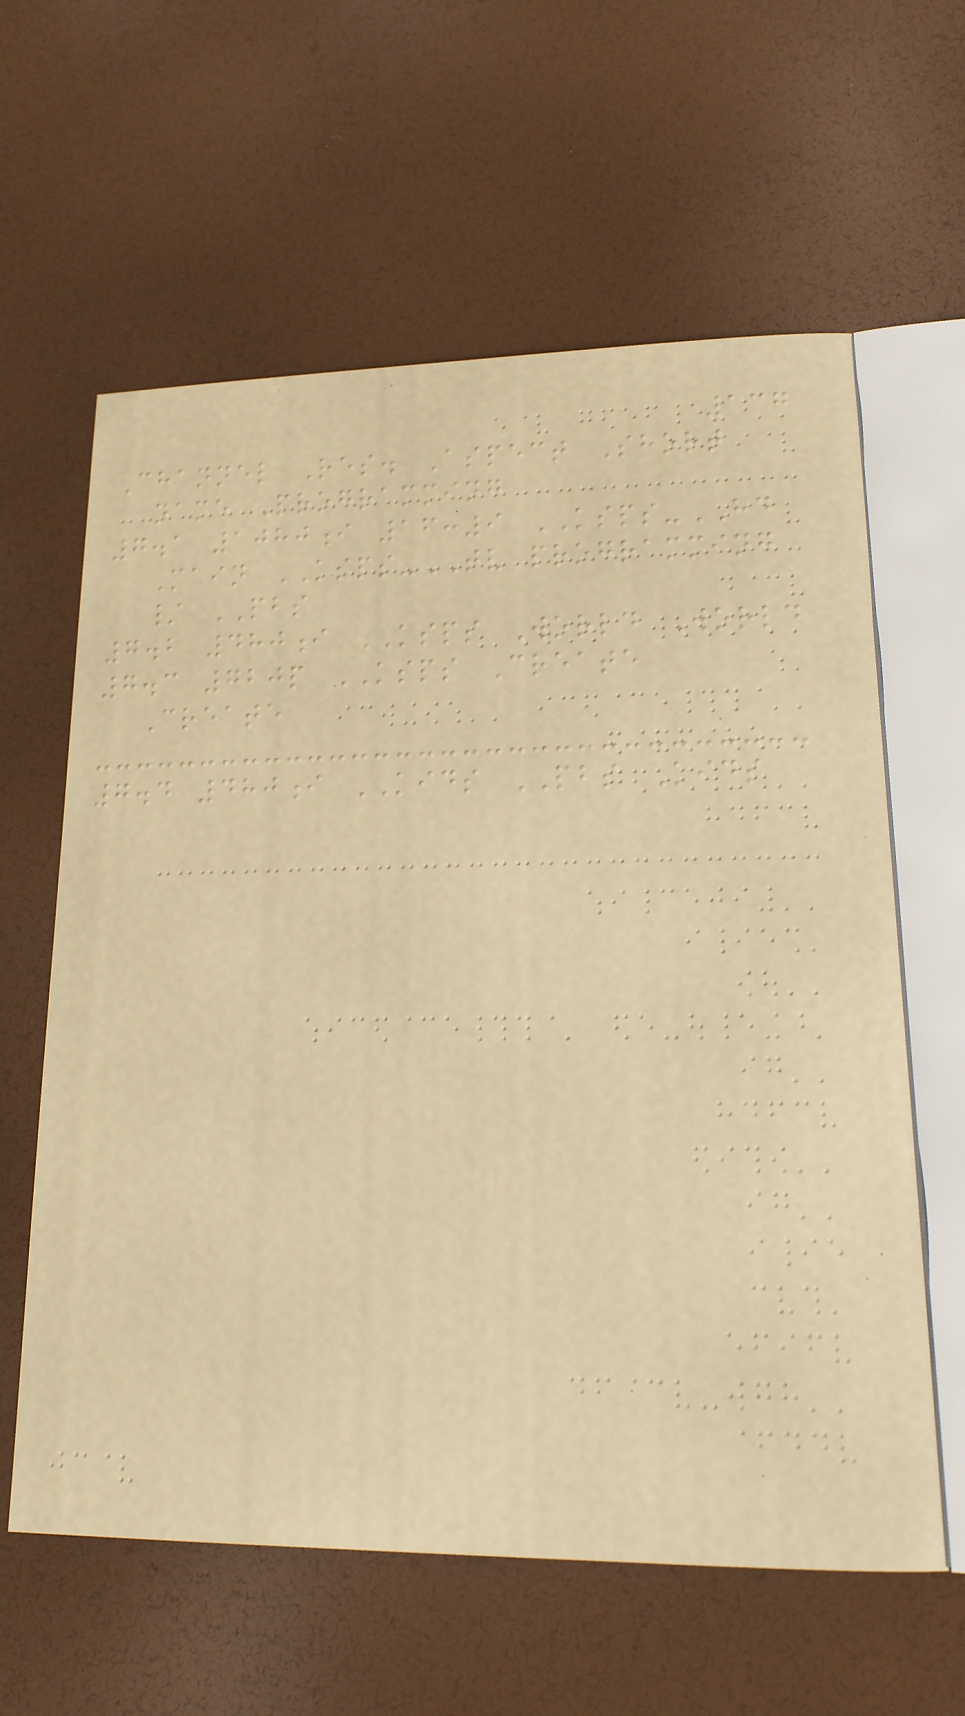137
Channel Res. Aspect Short
name Programming
7.1 1080i 16:9 KSPS-HD
Main KSPS-TV programming
/ PBS
7.2 480i KSPS World World
7.3 720p KSPS Create
Create
7.4 480i KIDS PBS Kids
